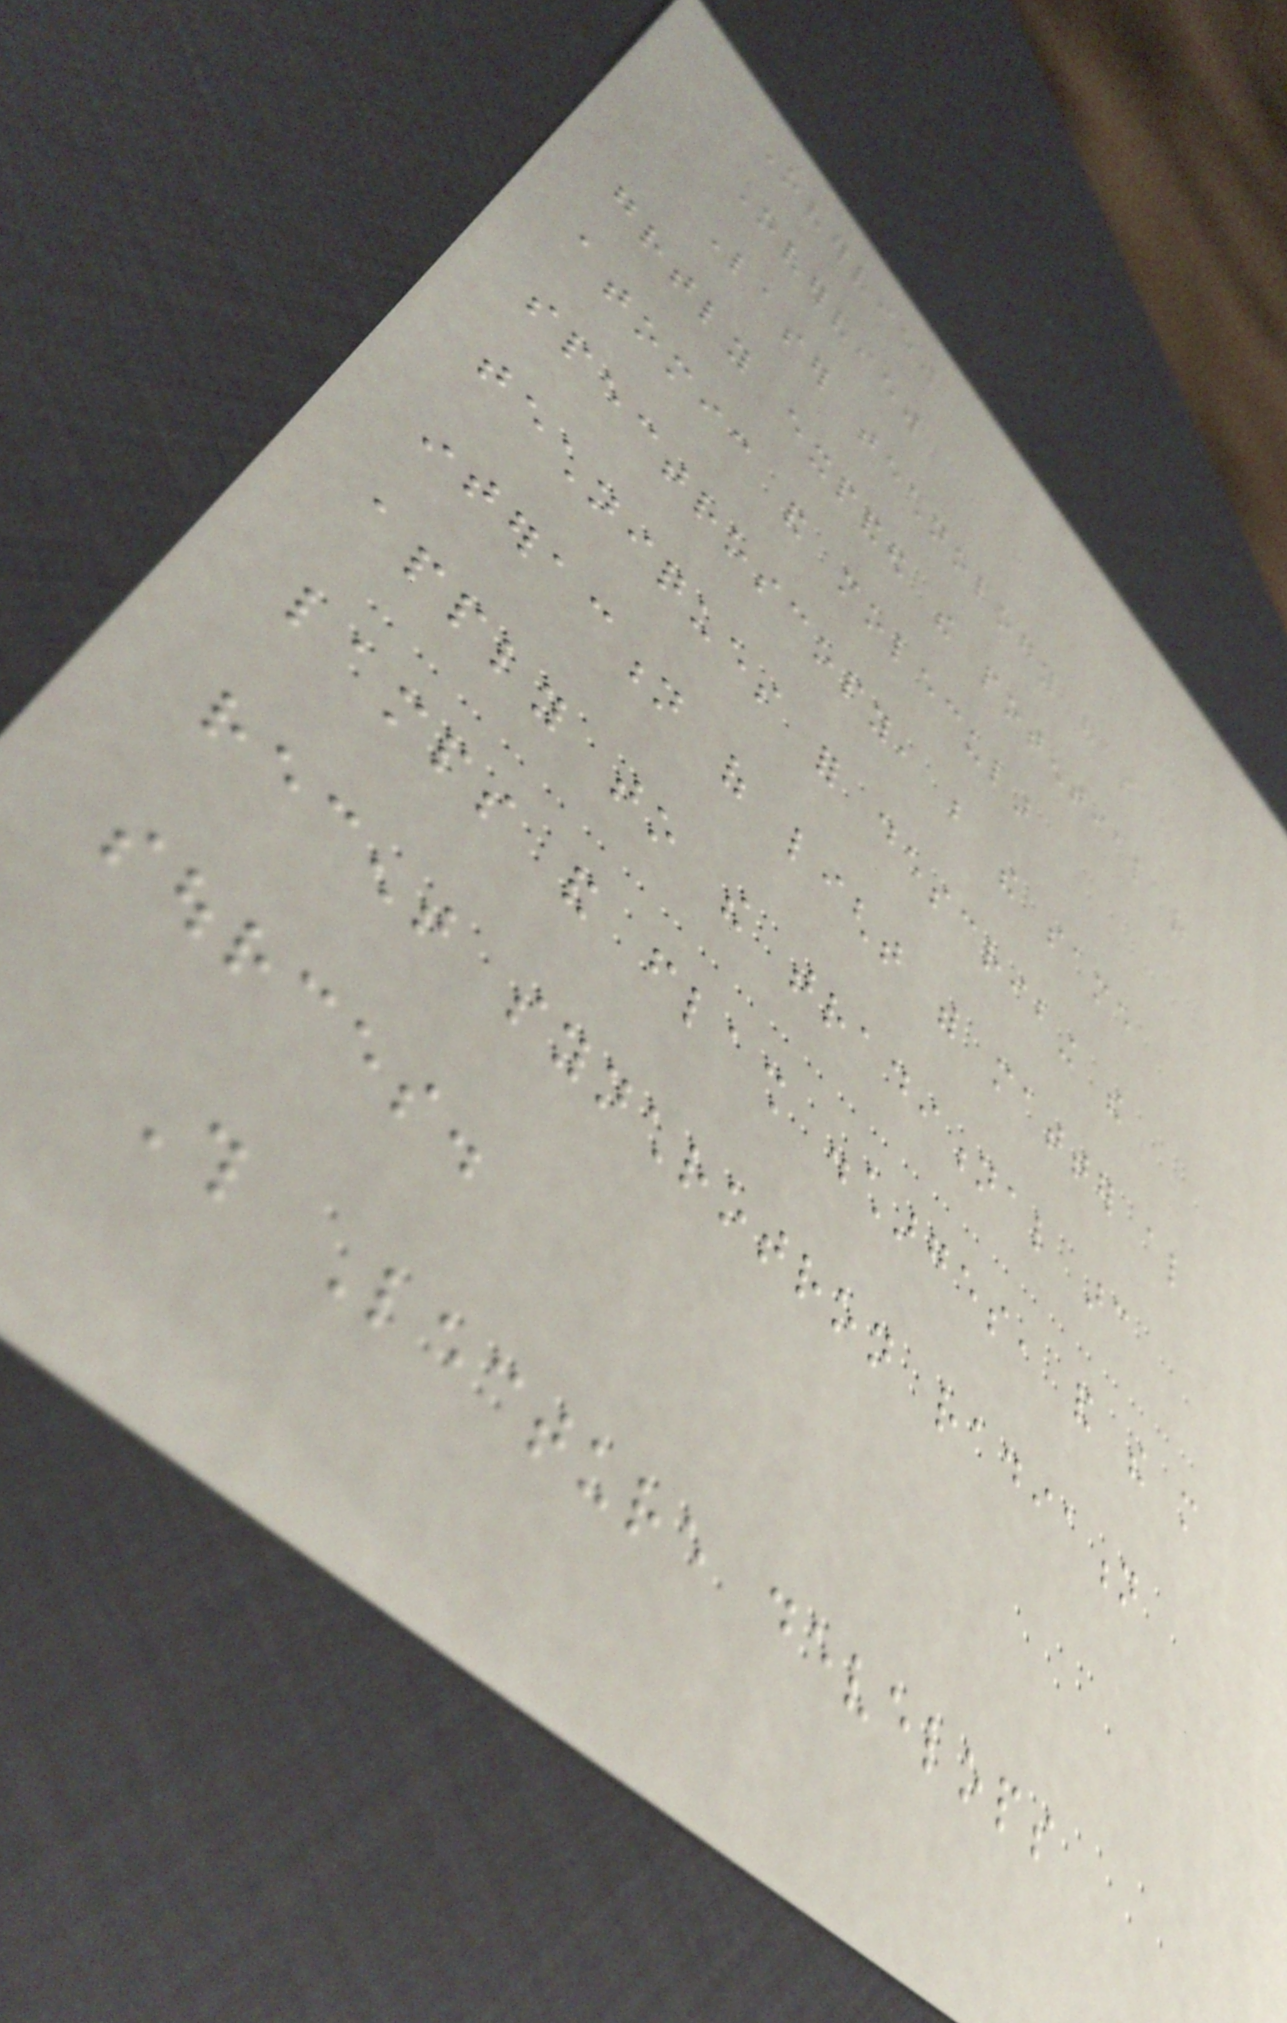Overview
Overview
Laser technology has
greatly expanded the potential of
atomic and molecular
spectroscopy, but the same
techniques for describing the
interaction of light with matter also
apply to the traditional arc
lamps and flash discharges, and the more
recent synchrotron radiation
sources.
This Lecture develops
